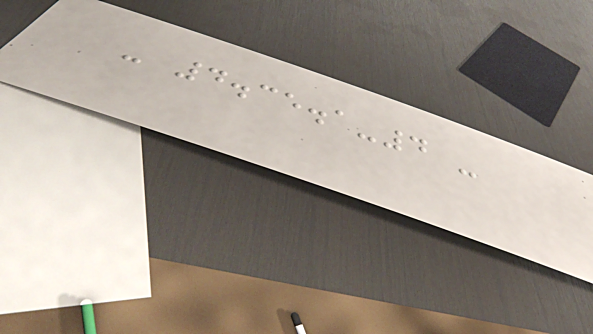- 4.35.1-4 -
